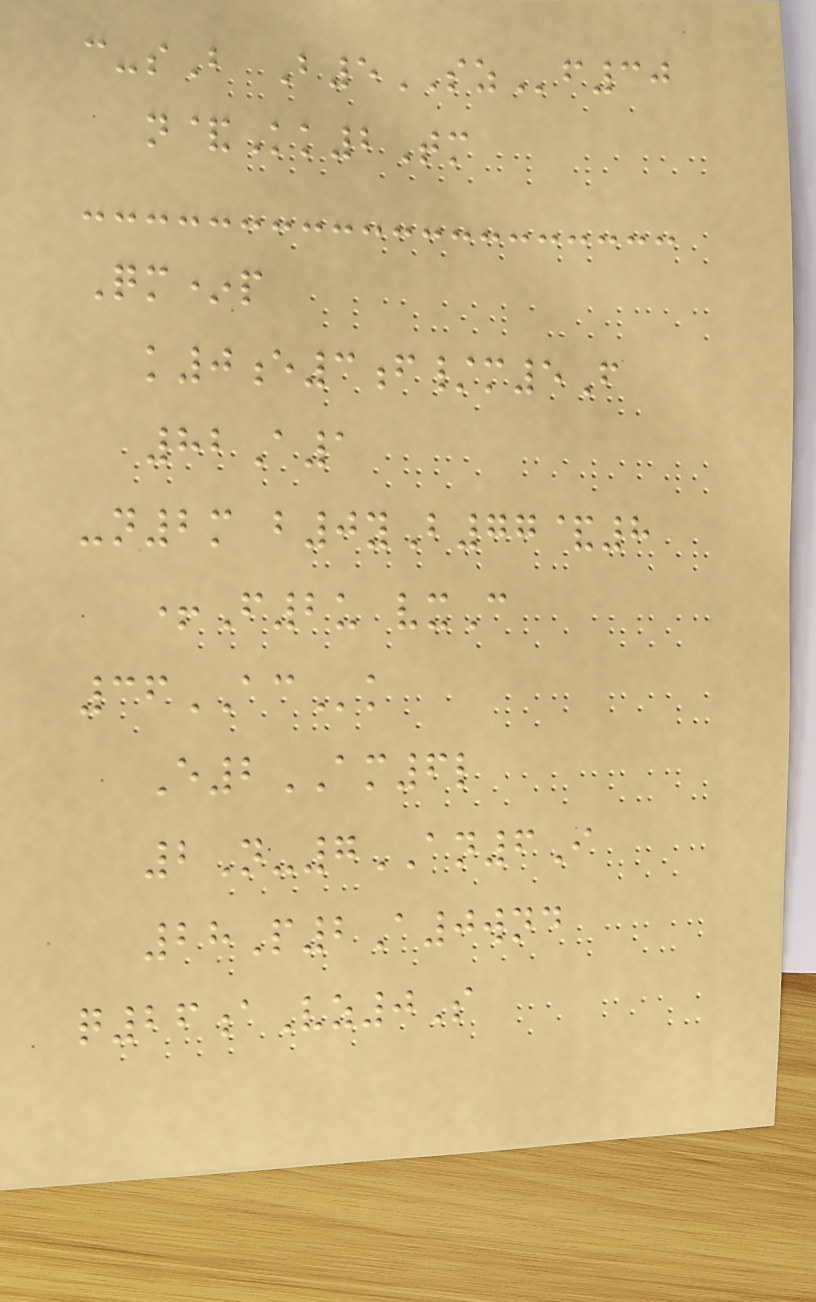c-sB B5SZf30
n&Kk2Tm
Qm*p
k0e3f/m5F
82A1
-n2m b0yB77&8
+F2u vxC
36ACk
E2AM6l
2N-7AN6I
28P2A0wnd
q26aVz0S
